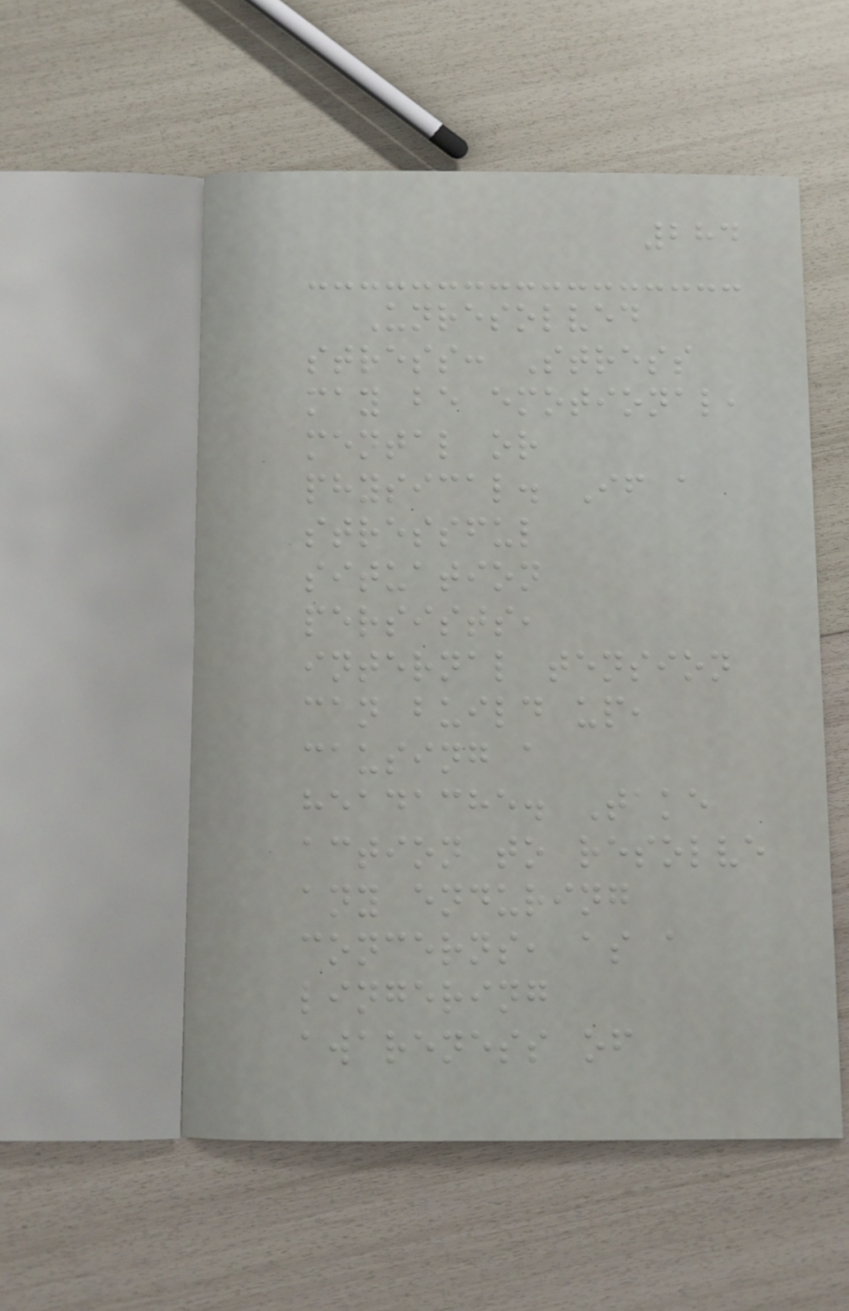284
Unresolved
stress: Stress
may be emotional,
mental or
physical. If a
stressful
situation
persists,
internal tension
can build up,
causing a
headache. Take
action to resolve
any enduring
concerns, as a
lingering
awareness of
